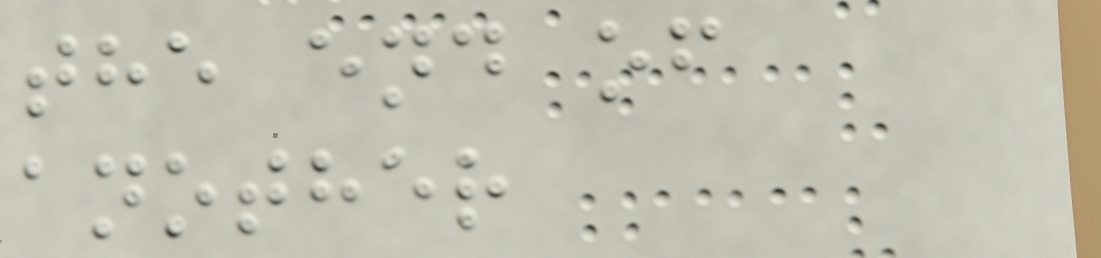the end of
another
